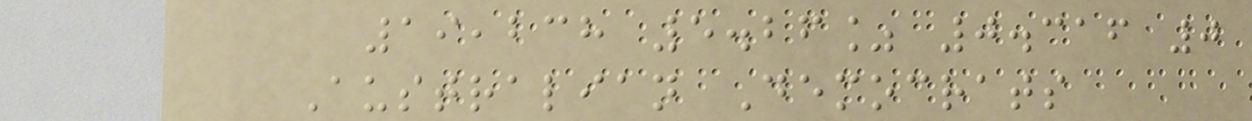19,238 5.26% 0.316 0
Australian Democrats
